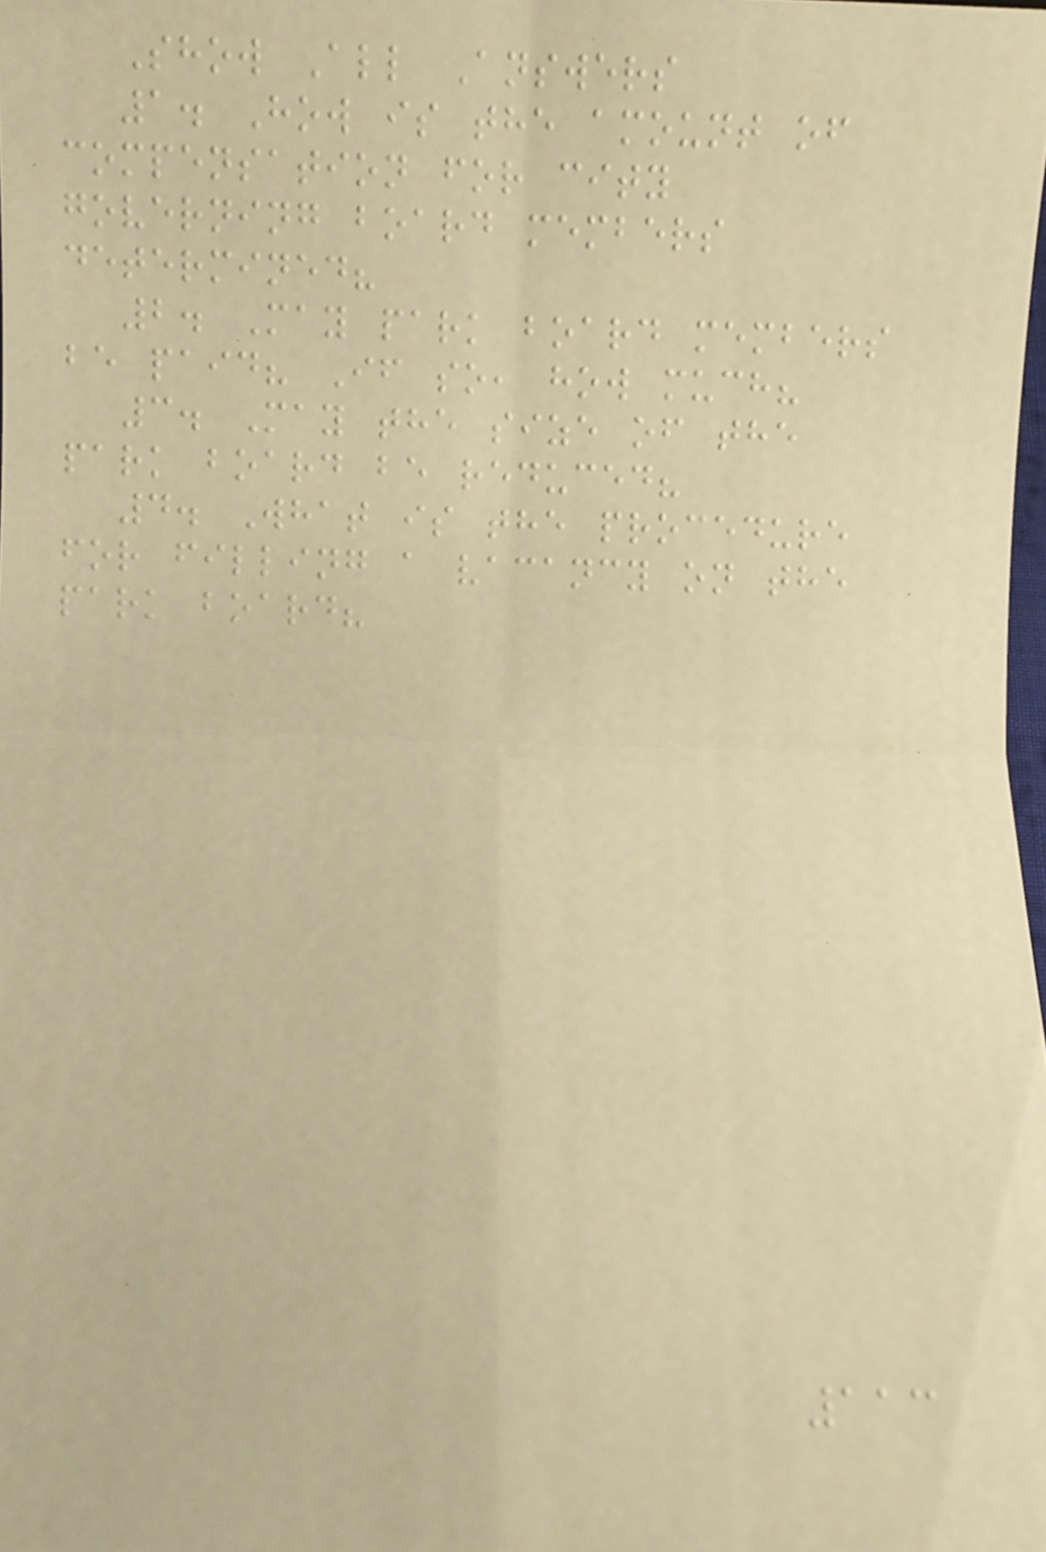Show All Answers
1. How is the amount of
compensation for city
governing board members
determined?
2. May park board members
be paid? If so, how much?
3. May the size of the
park board be reduced?
4. What is the procedure
for filling a vacancy on the
park board?
113
